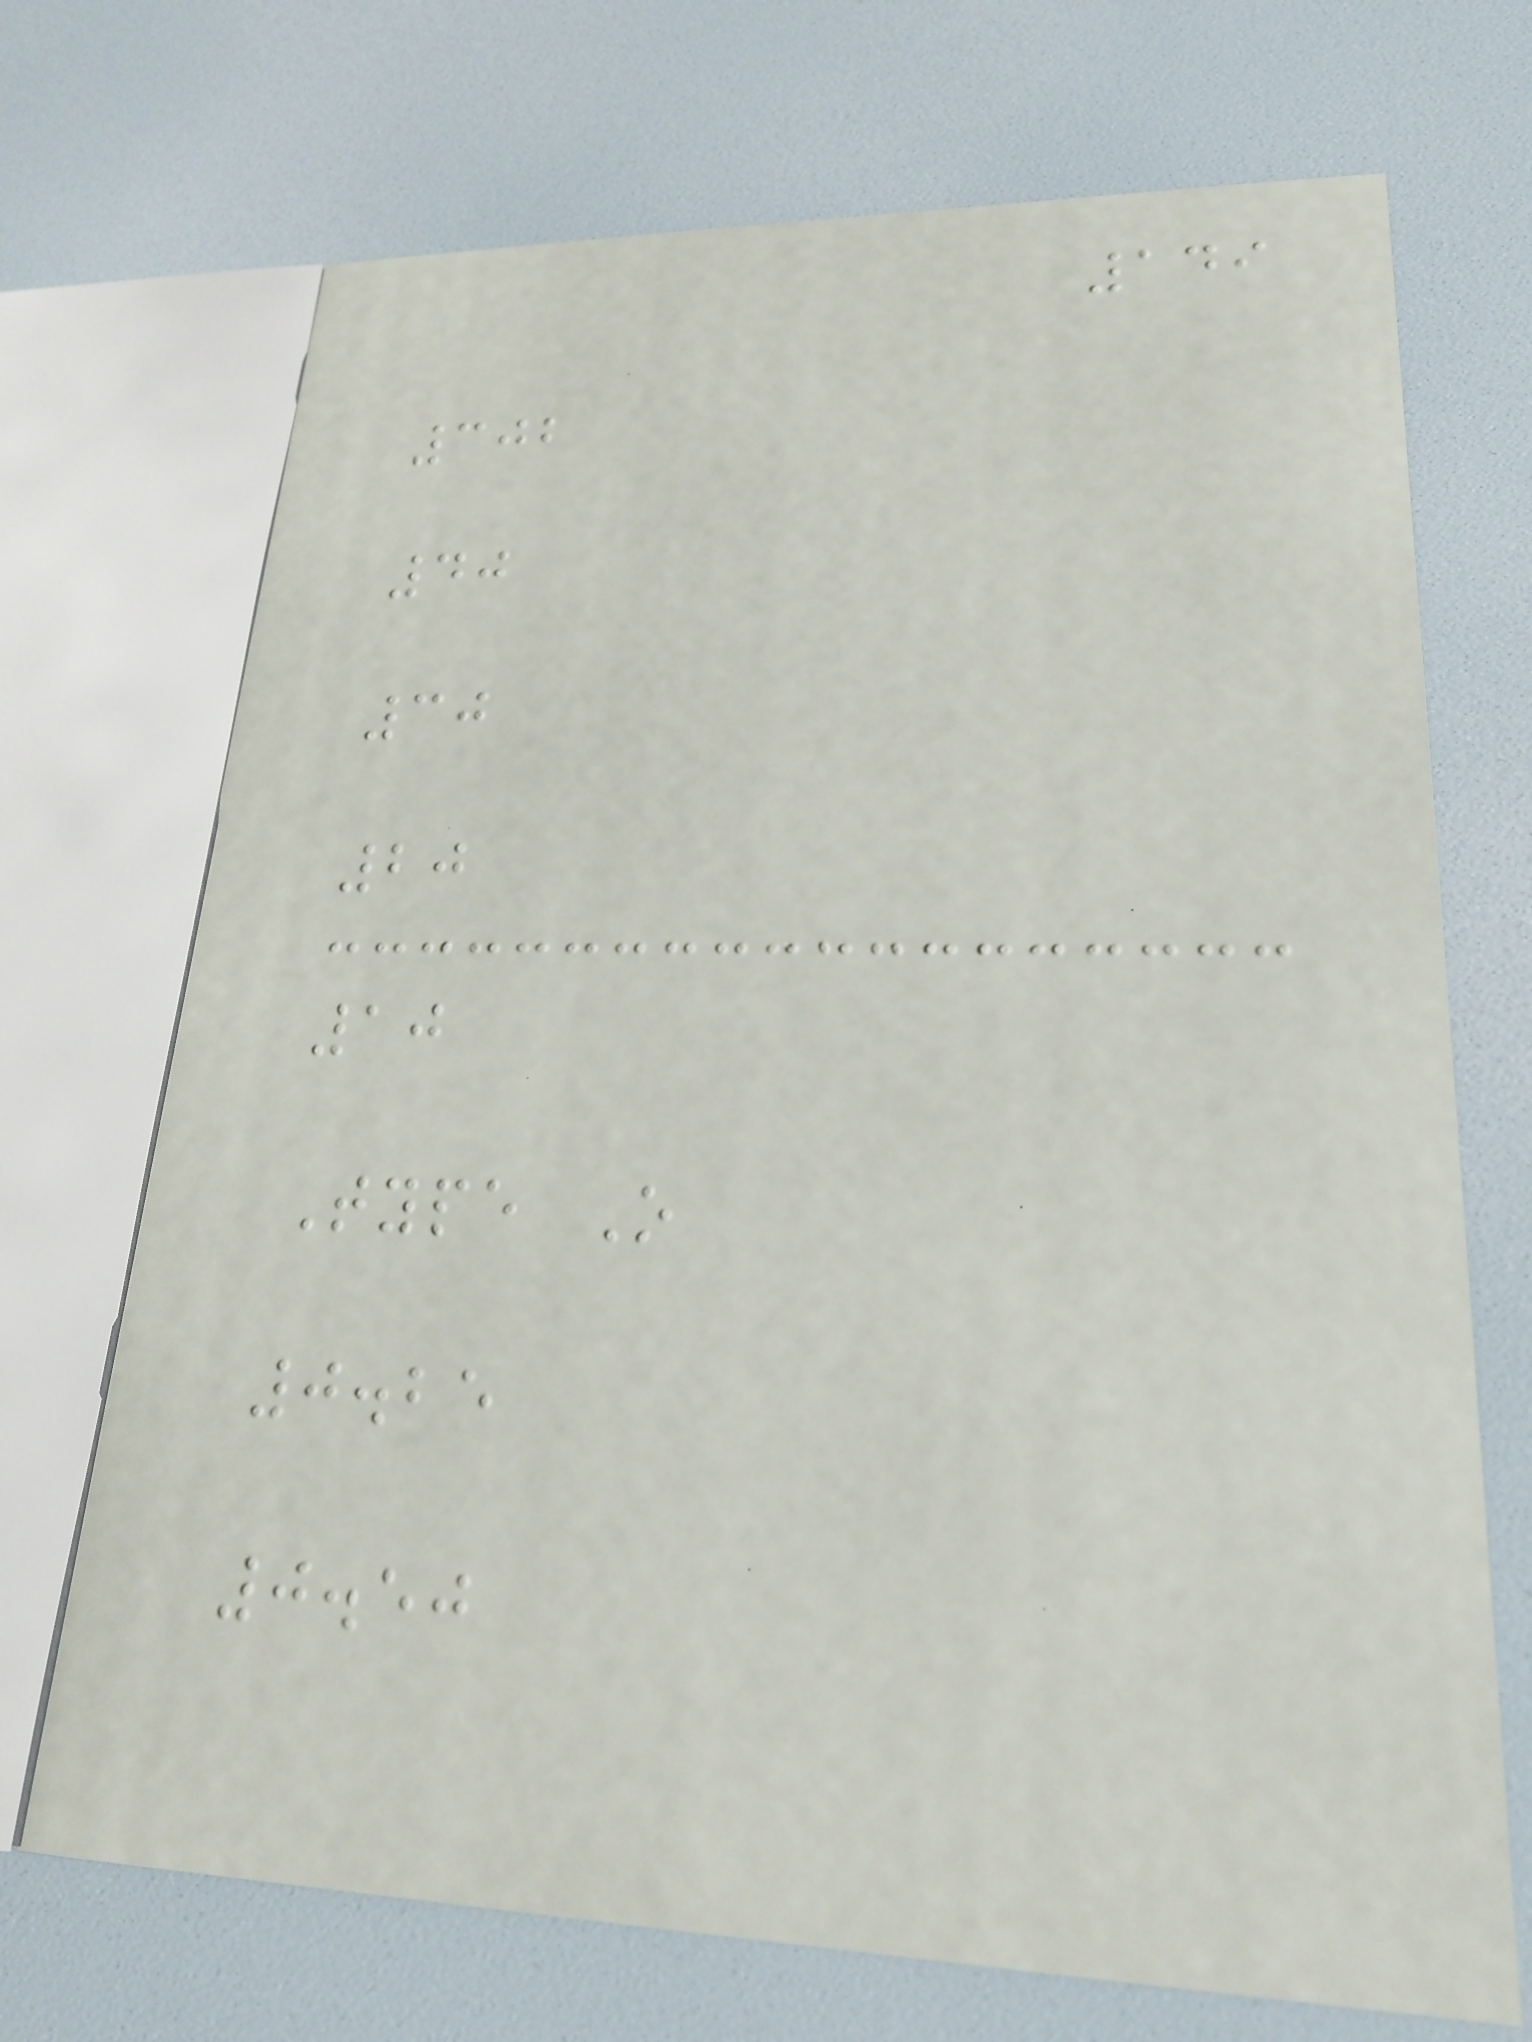149
302
40
30
20
10
Type O
0.25
0.50
